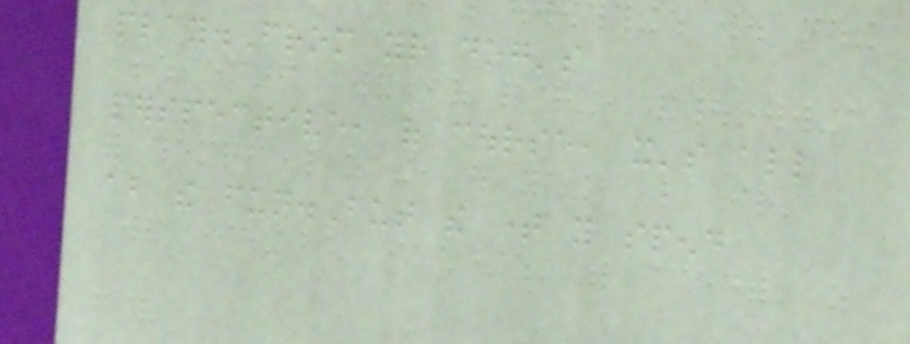play.From your dog's
perspective, of course, it's all
about the fun.But the time you spend
